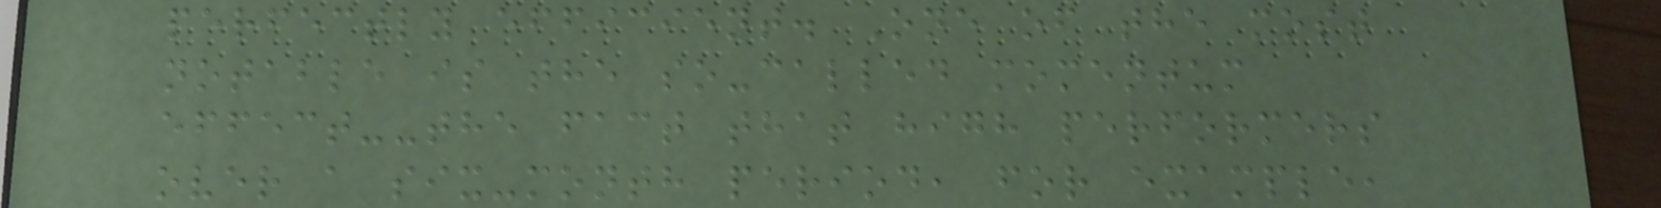perfectly efficient. One of the most
notable is the so-called momentum
effect--the fact that high performers
over a six-month period, for example,
